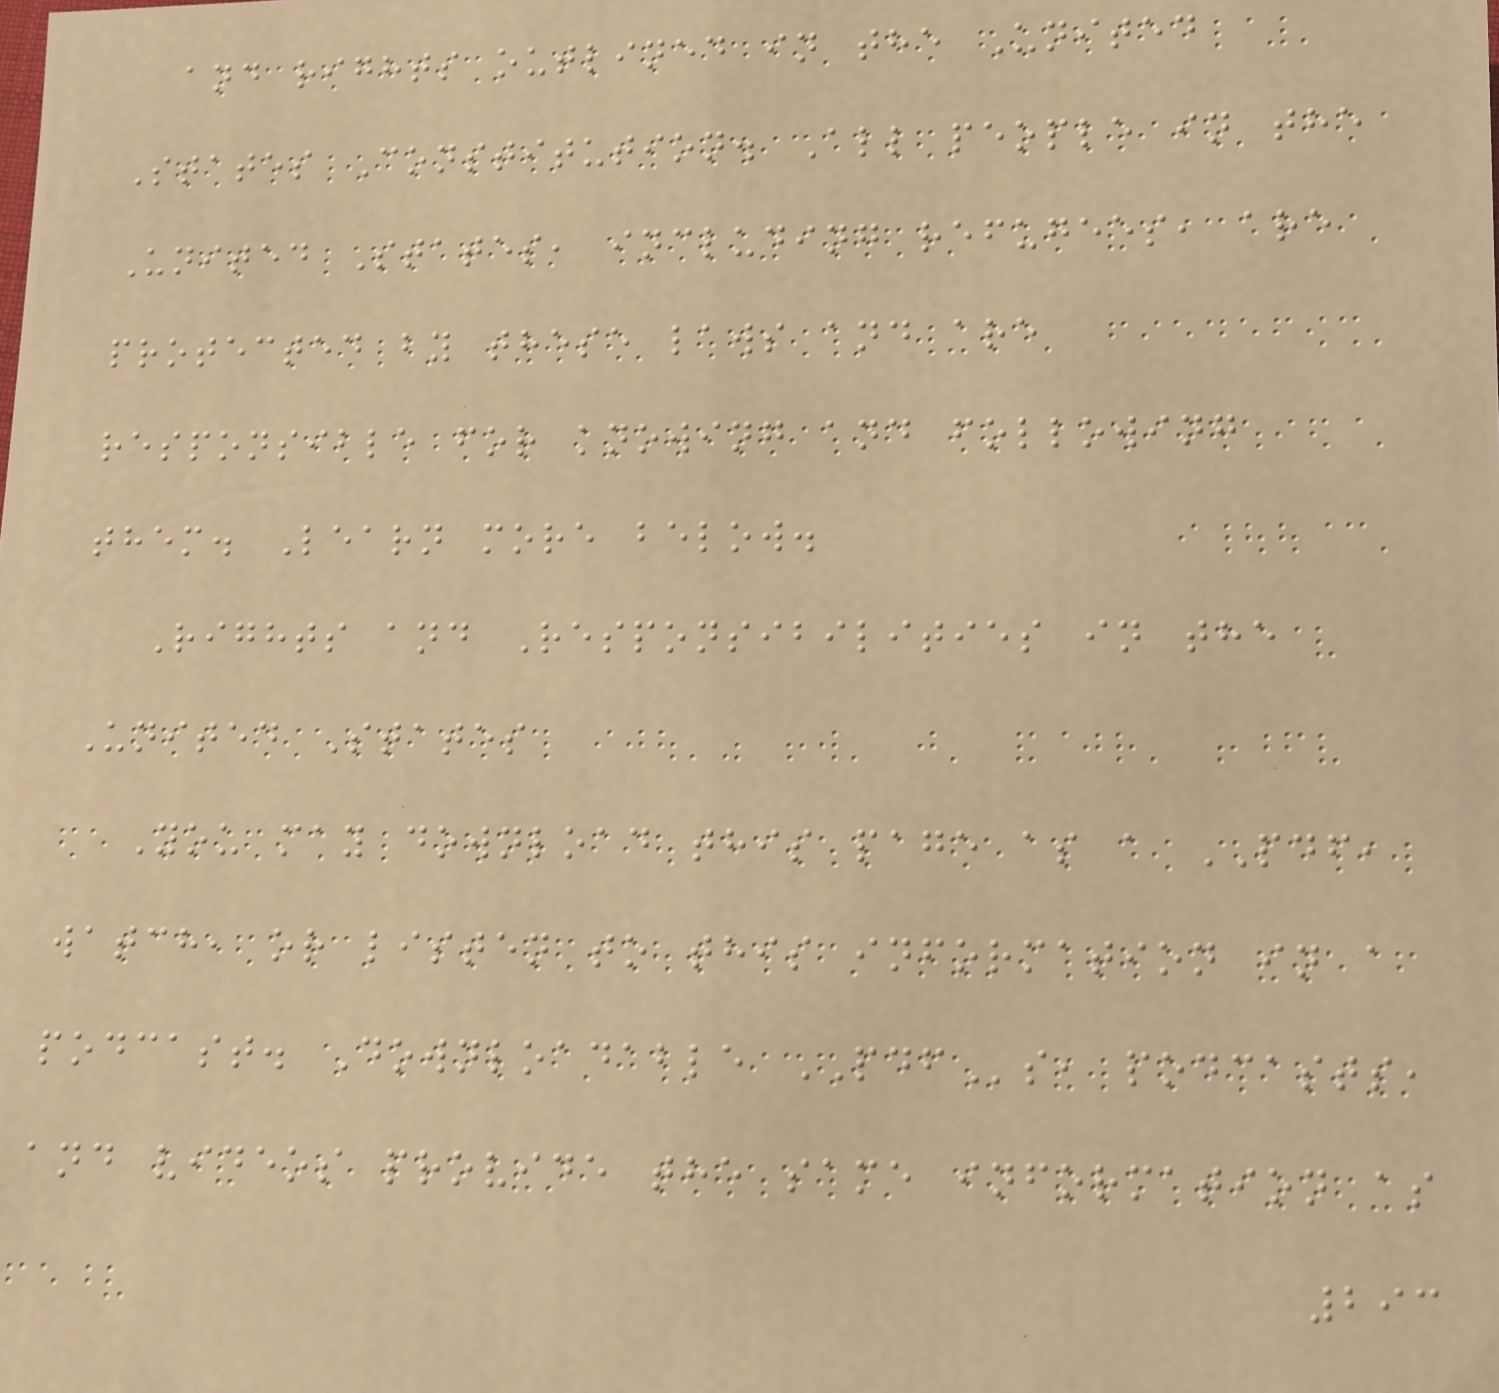and rights outlined in the United
States Constitution. All people in the
United States, including refugees, are
protected by these laws and are
responsible for knowing and following
them. Learn more below.
Rights and Responsibilities in the
United States
You may download this page as a PDF,
watch, or listen to this information in a
podcast. Downloadable PDFs, podcasts,
and videos provide the same information as
293
